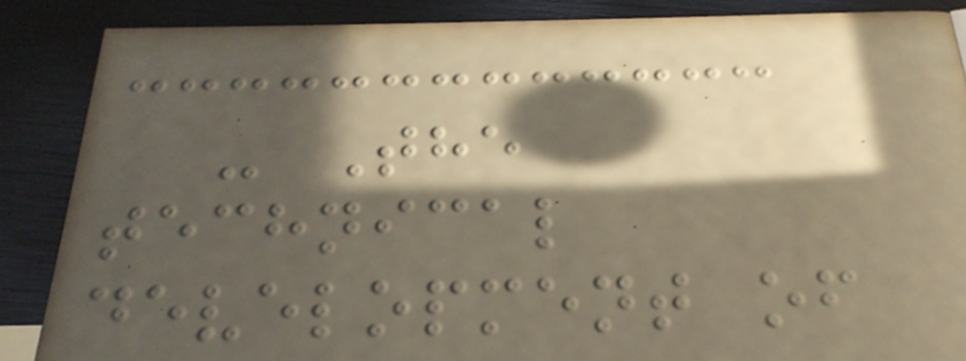- The
technical
development of
